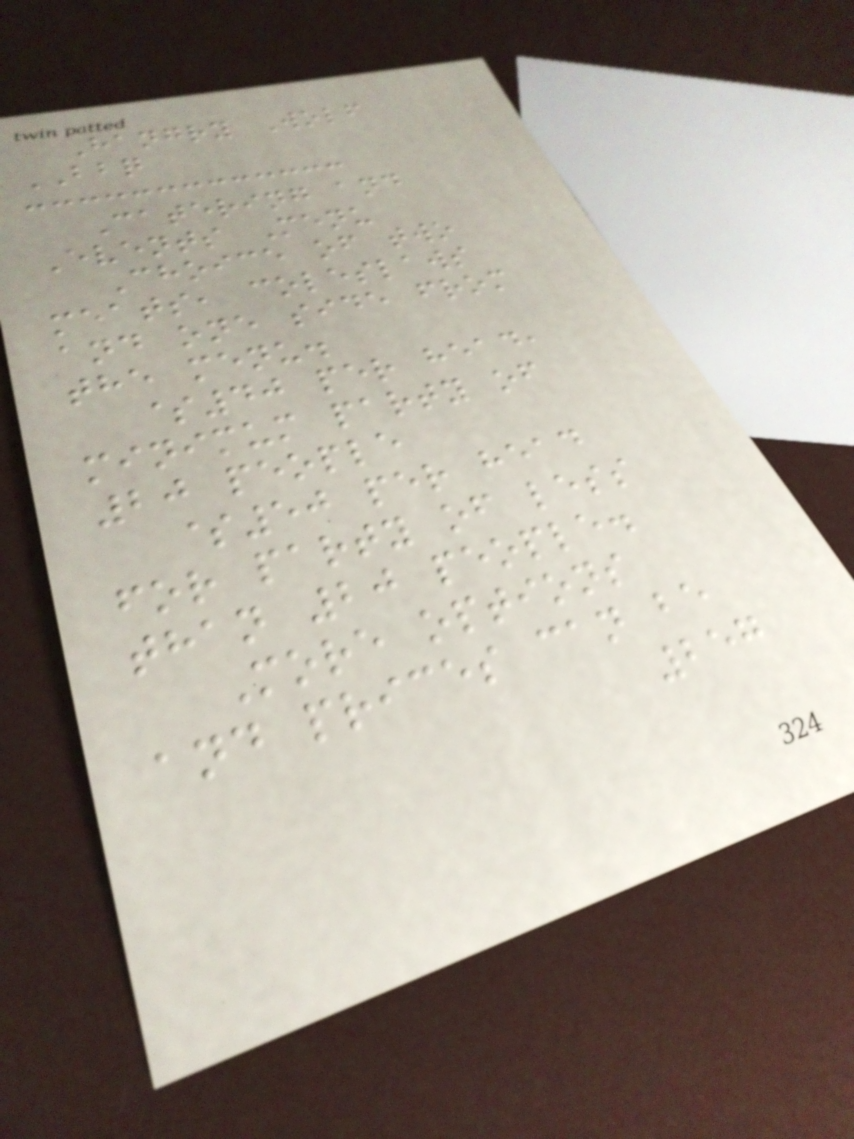Hangry Wolf
BBQ
Catering and
Events Menu
Choice of two
meats, coleslaws
and one side from
the menu.
$40 per head,
minimum party of
20 people
$50 per head
for party of less
than 20 people.
More options
and prices can be
257
